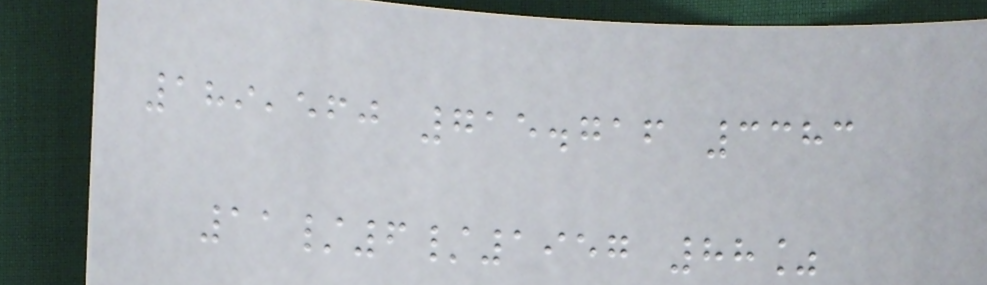189,560 715.716 3383
11/6/1957 88%
